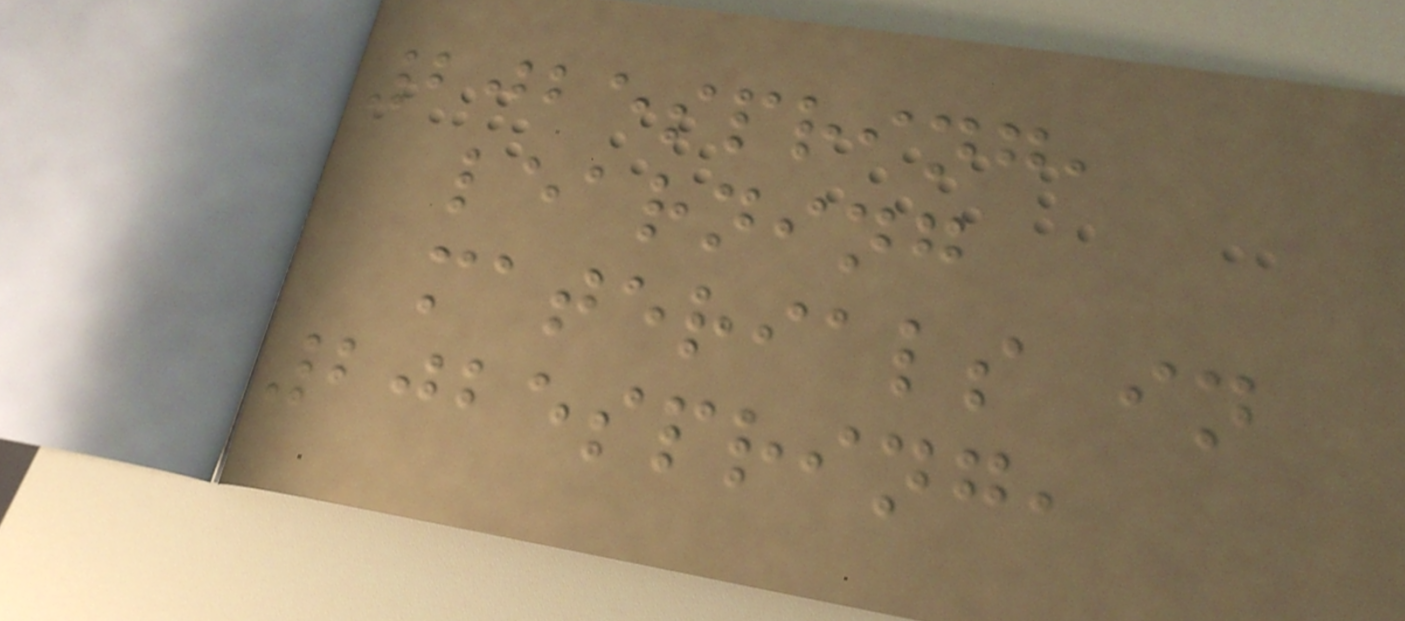2025spring,
learning
materials in
2025spring,
